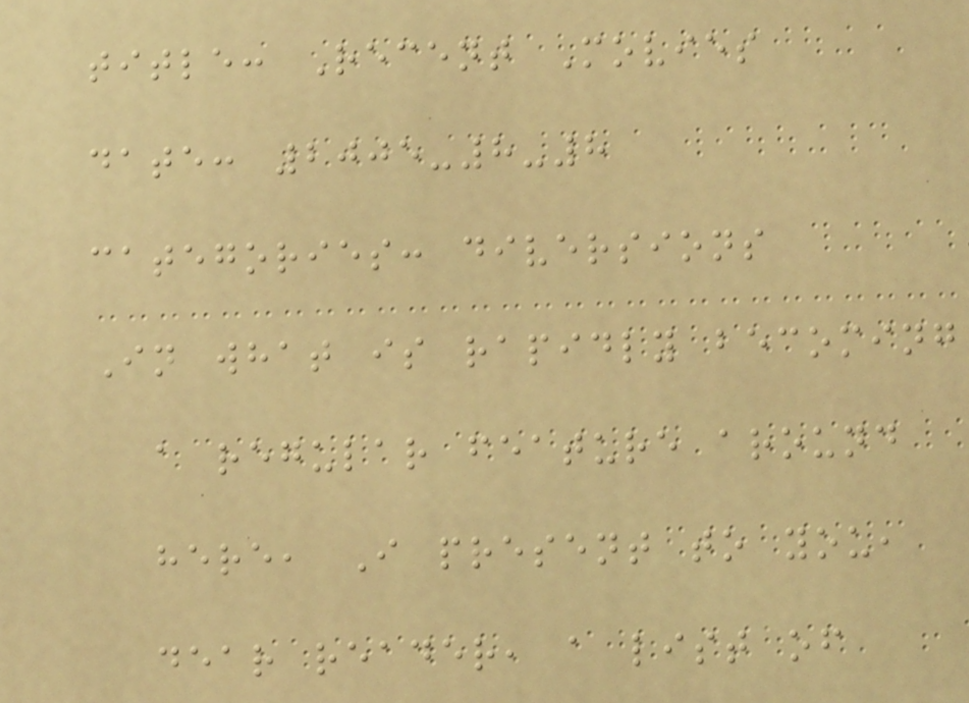title: Recent Movies
date: 2005-8-8
categories: diversions
In what is rapidly becoming
a regular feature around
here, I present to you,
dear reader, a list of
